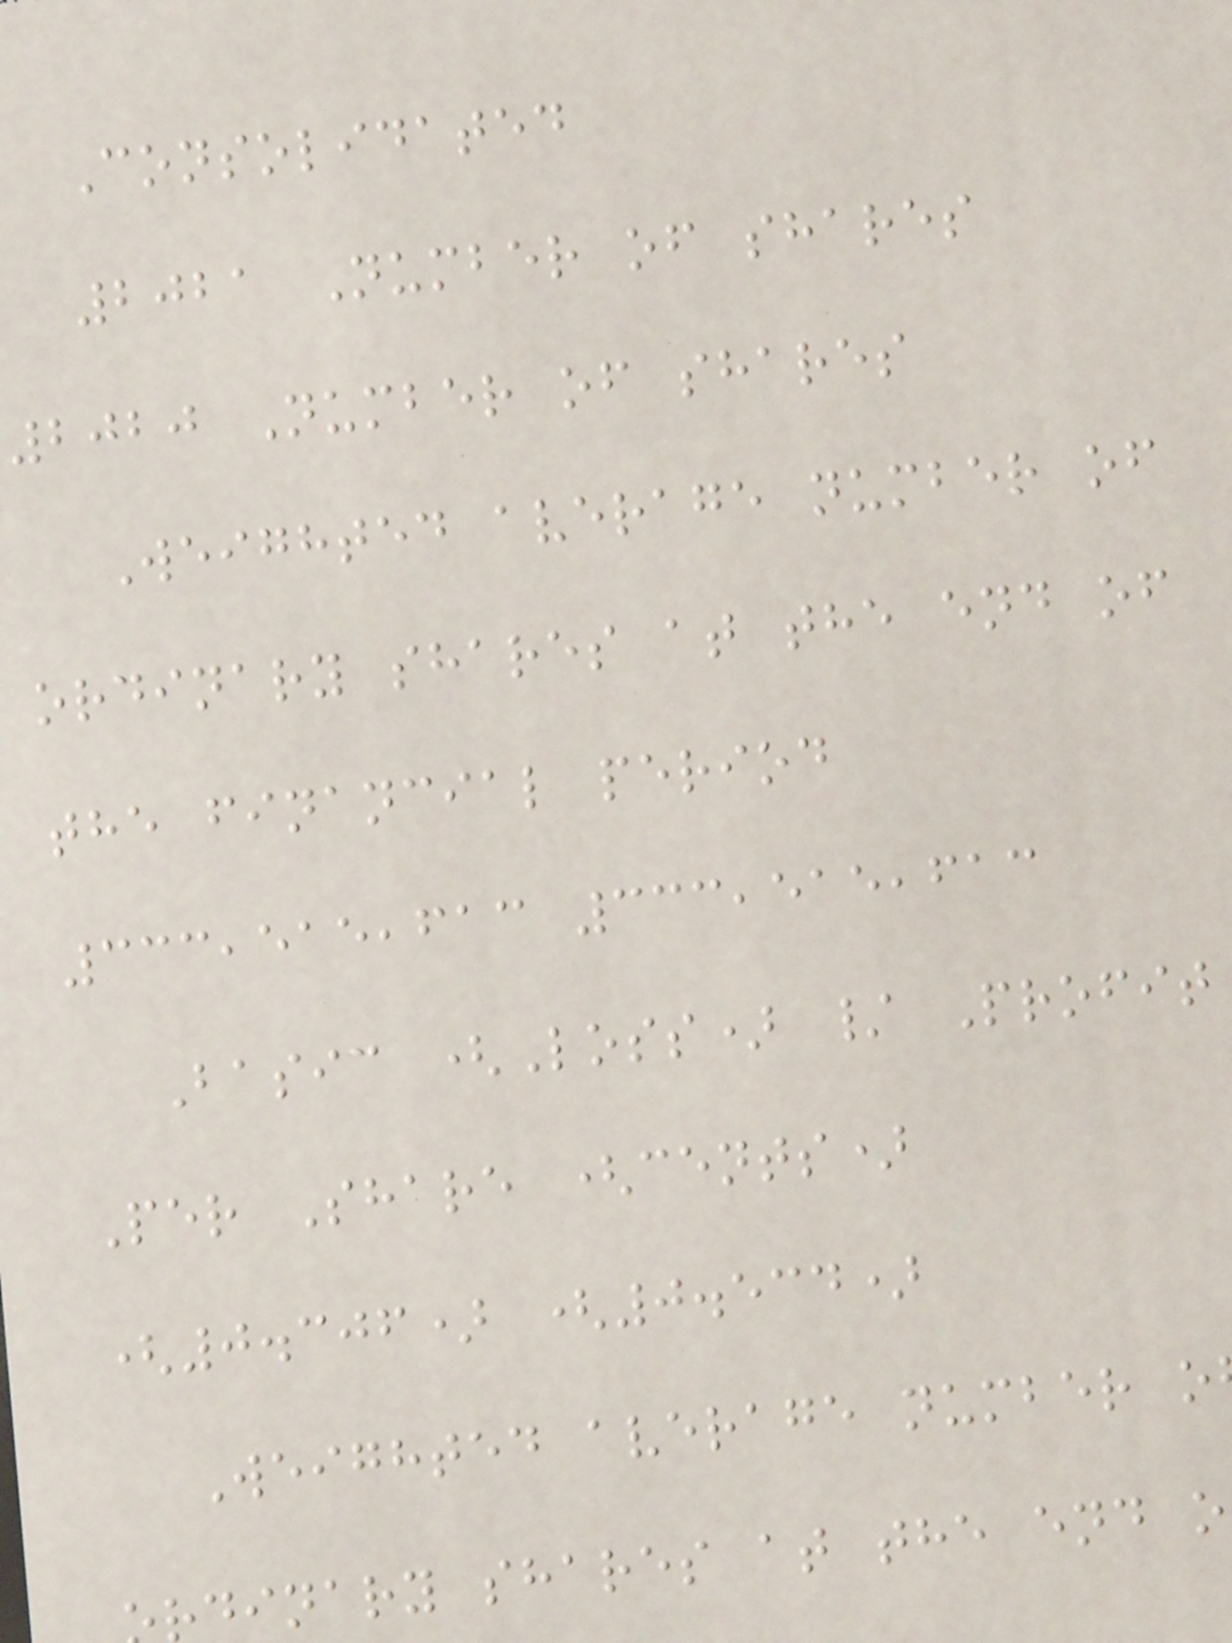Consolidated
2021 Number of shares
2020 Number of shares
Weighted average number of
ordinary shares at the end of
the financial period
333,515,613 333,515,613
Basic (Loss) / Profit
Per Share (cents)
(0.306) (0.534)
Weighted average number o
dinary shares at the end o
